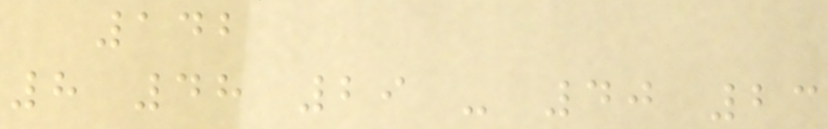142
8 48 29 - 40 23
